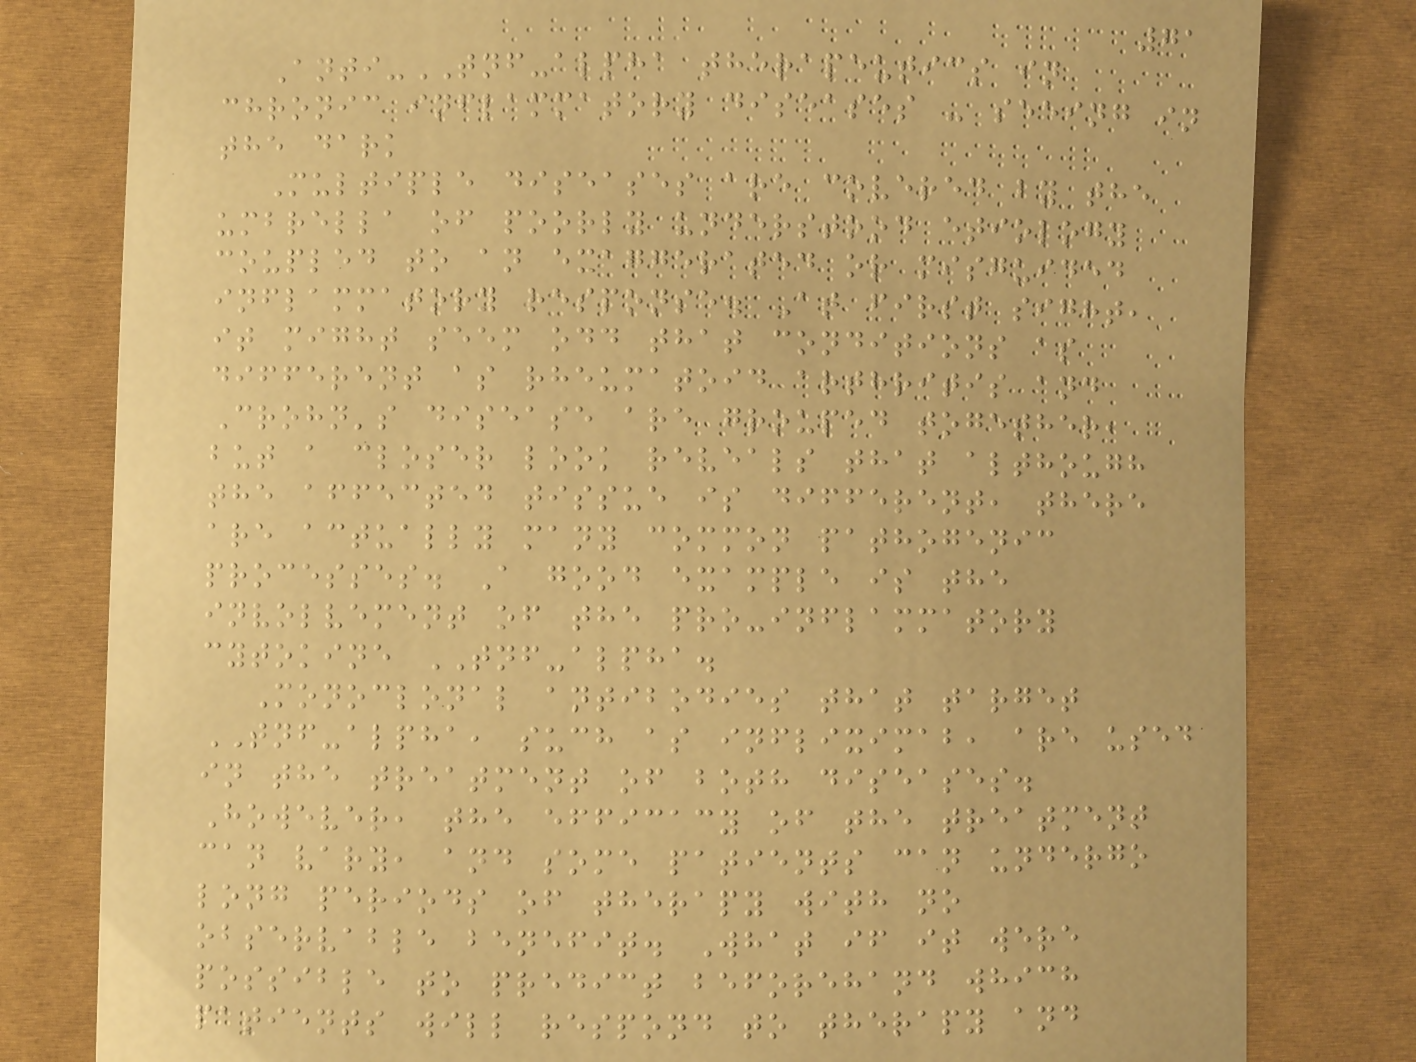71
Anti-TNF-alpha therapeutics in
chronic inflammatory diseases - seeing in
the dark
Multiple diseases are covered by the
umbrella of poorly understood etiology
coupled to an exaggerated or misguided
inflammatory response. At first sight,
it might seem odd that conditions as
different as rheumatoid arthritis and
Crohn's disease are grouped together,
but a closer look reveals that although
the affected tissue is different, there
are actually many common pathogenic
processes. A good example is the
involvement of the pro-inflammatory
cytokine TNF-alpha.
Monoclonal antibodies that target
TNF-alpha, such as infliximab, are used
in the treatment of both diseases.
However, the efficacy of the treatment
can vary, and some patients can undergo
long periods of therapy with no
observable benefit. What if it were
possible to predict beforehand which
patients will respond to therapy and
